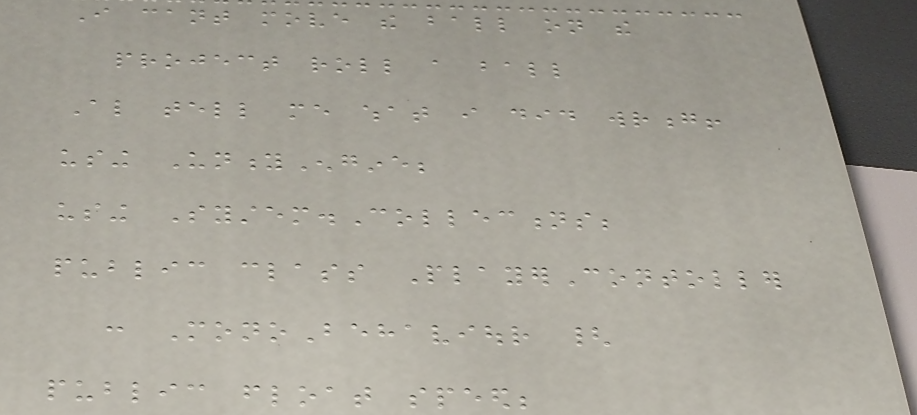I cant move the ball on the
project roll a ball
Also tell me what i did wrong!
using UnityEngine;
using System.Collections;
public class PlayerContoller
: MonoBehaviour {
public float speed;
